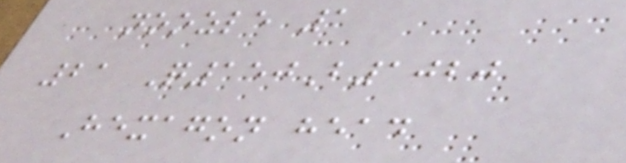noozle 1
21 Q150B1020
Hexagon head
